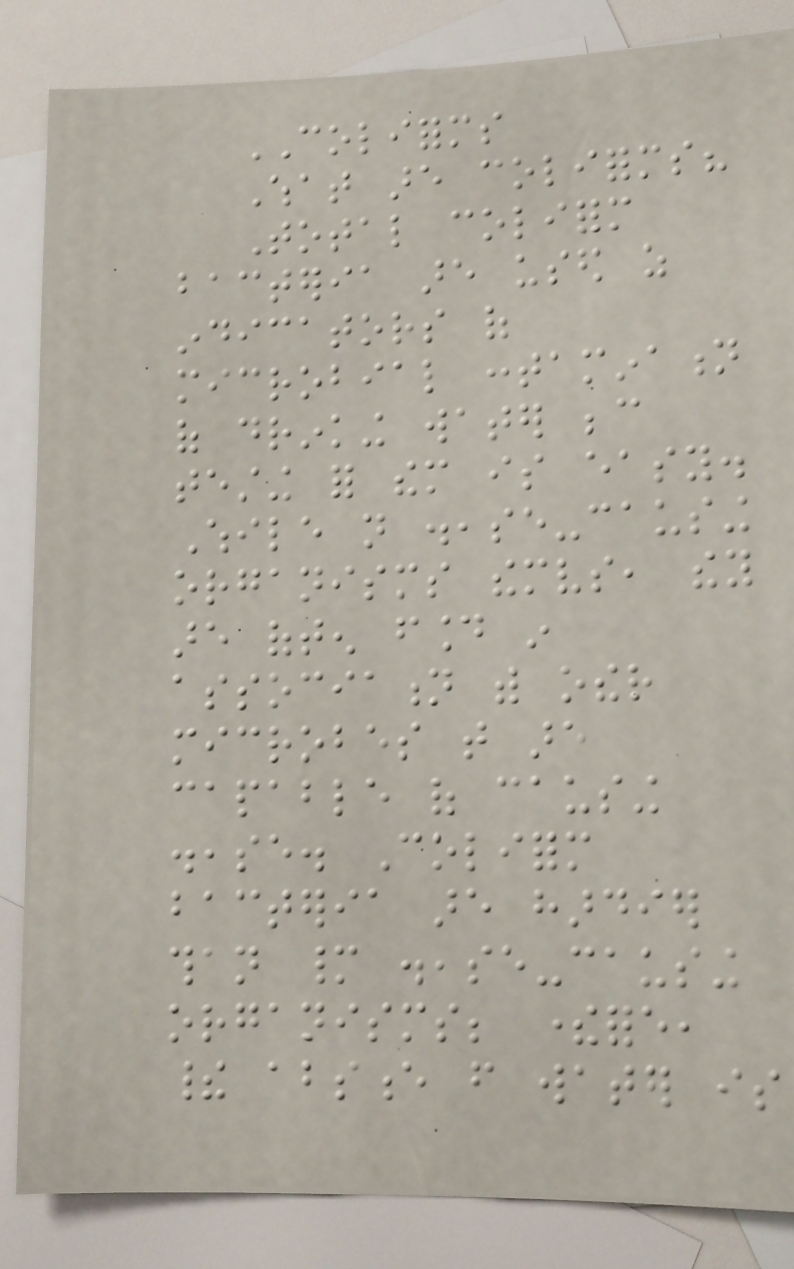COLIFORMS
What are coliforms?
Total coliform
bacteria are used as
indicators of
microbial contamination
of drinking water because
testing for them is easy.
While not disease-causing
organisms themselves, they
are often found in
association with other
microbes that are
capable of causing
disease. Coliform
bacteria are hardier
than many disease-causing
organisms; therefore,
their absence from water is
